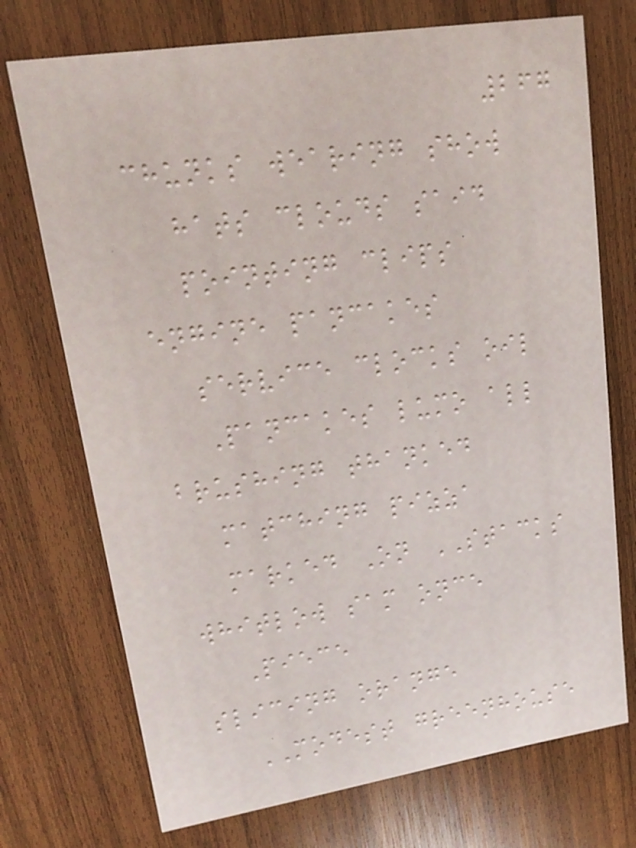267
chunks wearing show
hats clouds said
pointing clips
engine pancakes
service clocks oil
Pancakes lumo all
brushing thanked
matching pizza
marked On STACKS
whitlow sam once
Piece
slicing orange
MODEST greenhouse
